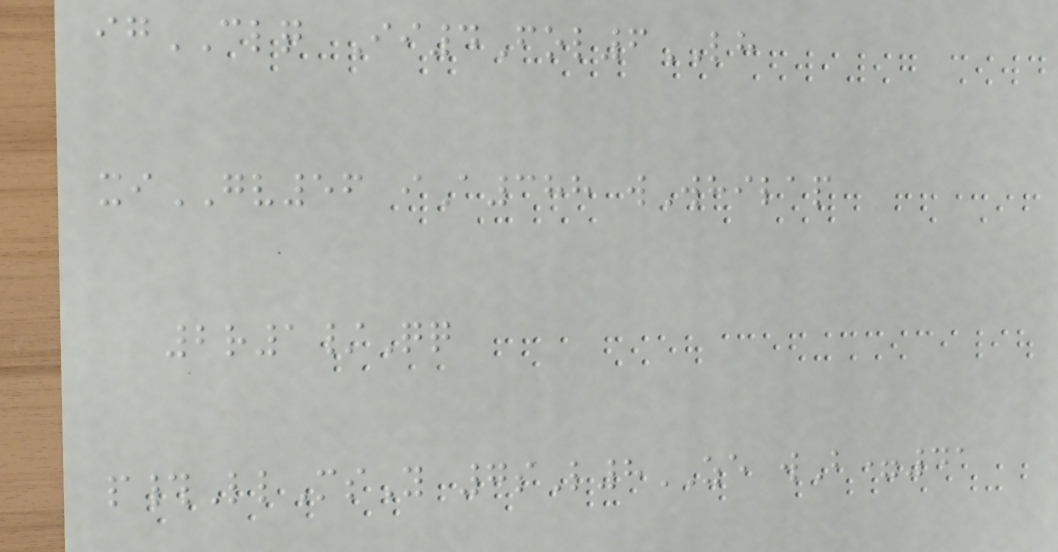igCLQ Ii4Fol6LH
xiGV56 iA388 wWhilap
2r1/Qq
p#LlMsY 7sL8ZE wB=41
